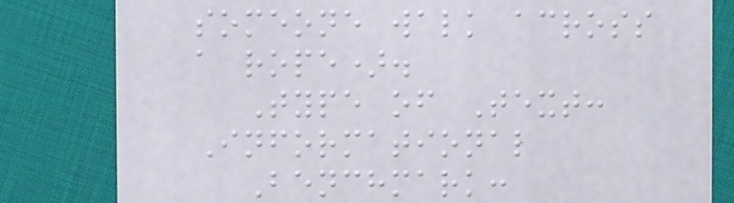someone walk across
a rope).
Type of Text:
Informational
Benchmark:
